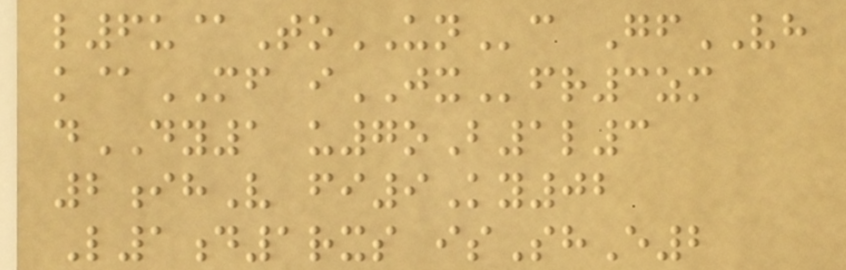l6u@ToUNc GfVH
k@MF iJXfr3zm
dDY1 u7oB1l3
2ihV fi9Ky02
L1d1rxs isShE2
